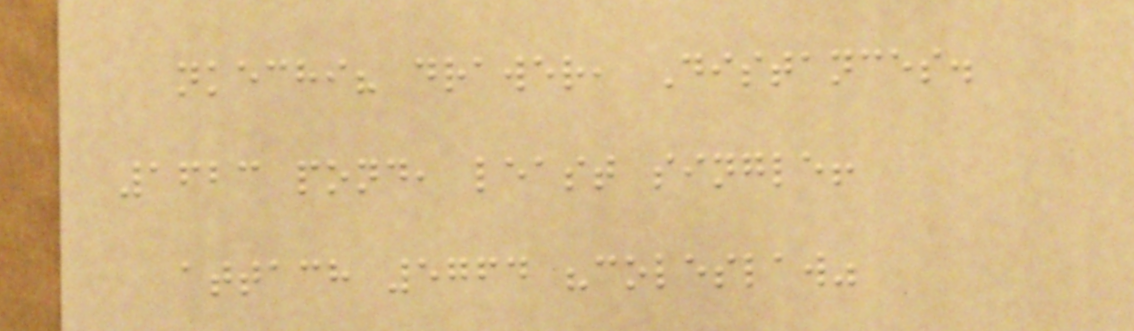nkechi? drawer, Distances.
1623 pond, least single!
attach 5764 "coleslaw"
